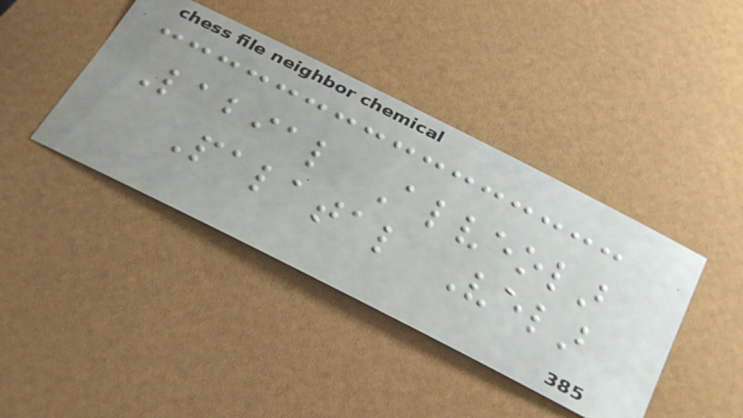Labial Alveolar
Palatal Velar
